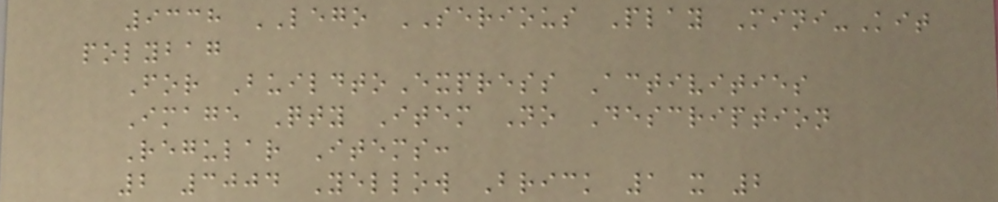9338 LEGO SERIOUS Play Mini-Kit
polybag
For BuildtoExpress Activities
Image Qty Item No Description
Regular Items:
2 3004 Yellow Brick 1 x 2
